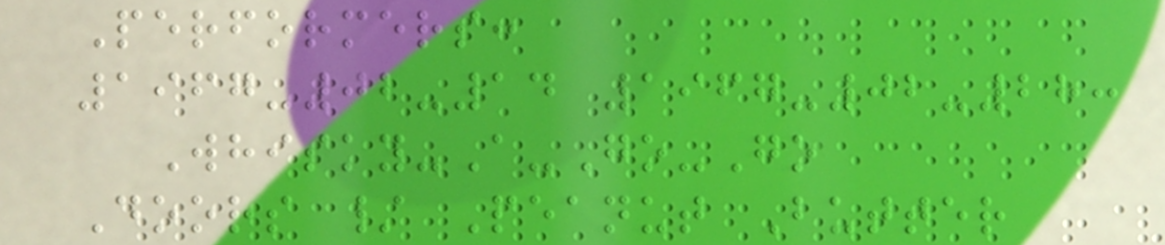Performers:
1967-02-14 1967-02-28:
Whisky-A-Go-Go
Doors / Peanut Butter
